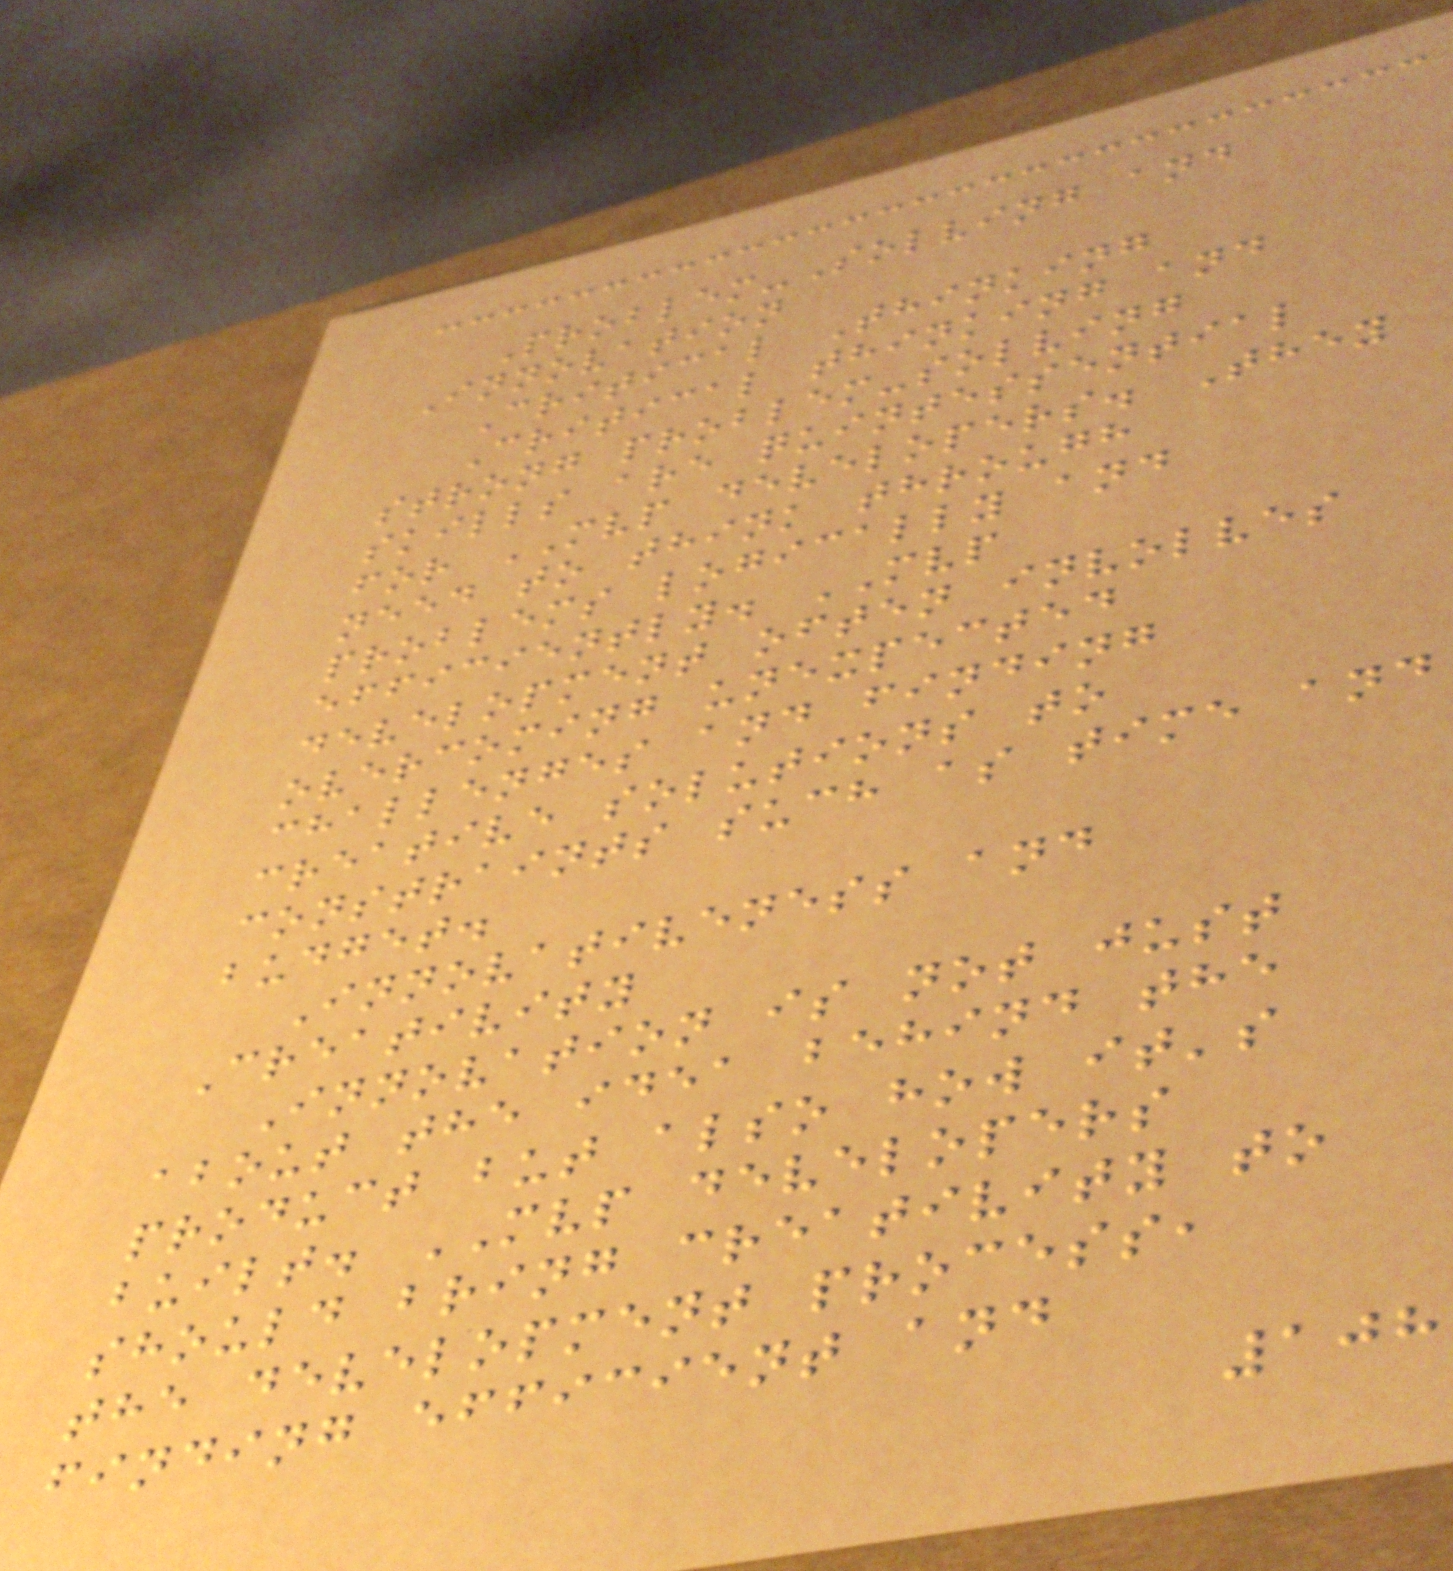Problem-Solving and
Innovation
Critical Thinking
Critical thinking and
strong problem-solving
skills are quintessential
for MVP developers. They
need to think through
problems logically and
efficiently. MVP
development often involves
overcoming unexpected
challenges and finding
creative solutions to
constraints such as time and
budget.
Innovativeness and
Creativity
Innovation is not just
about the idea behind the
product but also how it's
built. MVP developers
should bring creativity to
the development process,
finding efficient and
108
